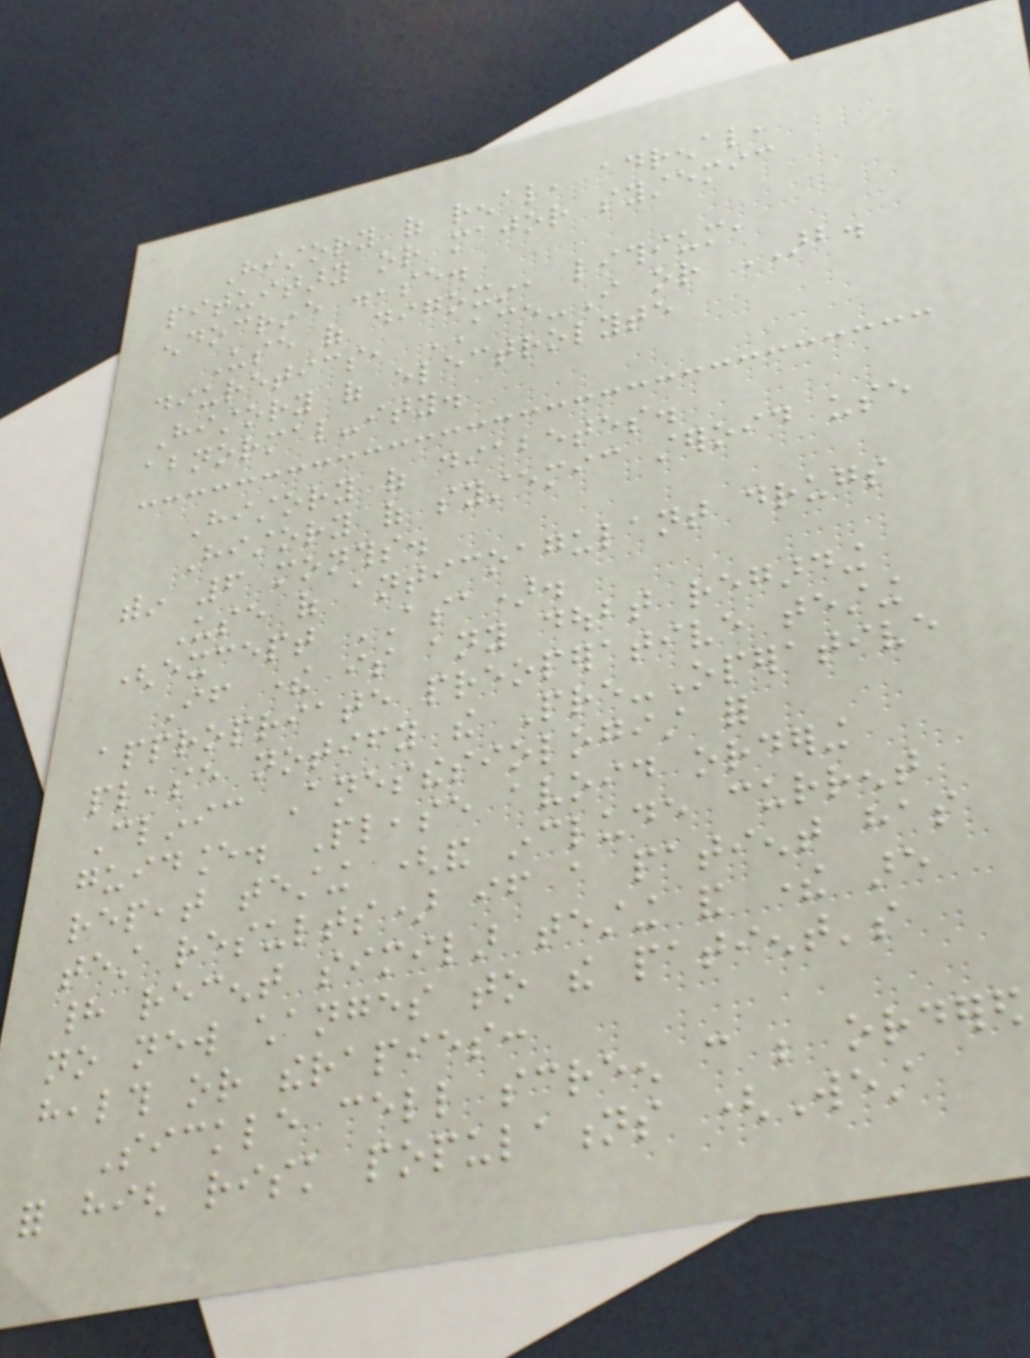History of renal, adrenal,
pituitary or major systemic
endocrine disease.
Use of digoxin, lithium,
diuretics, ACE-I or ARB.
History of electrolyte
abnormal-ity.
History of diabetes.
History of systemic steroid use
within 6 months.
Use of anticoagulant drugs
(except ASA).
If there is any doubt regarding
appropriate preoperative testing
please notify the Pre-Operative
Clinic Anesthesiologist for
guidance. Please avoid ordering
repeat testing (and include current
test results) if a patient has
had recent similar testing and there are
no new changes to the patient's
health or therapies:
Sickle cell screen can be ordered
for high risk populations (West
